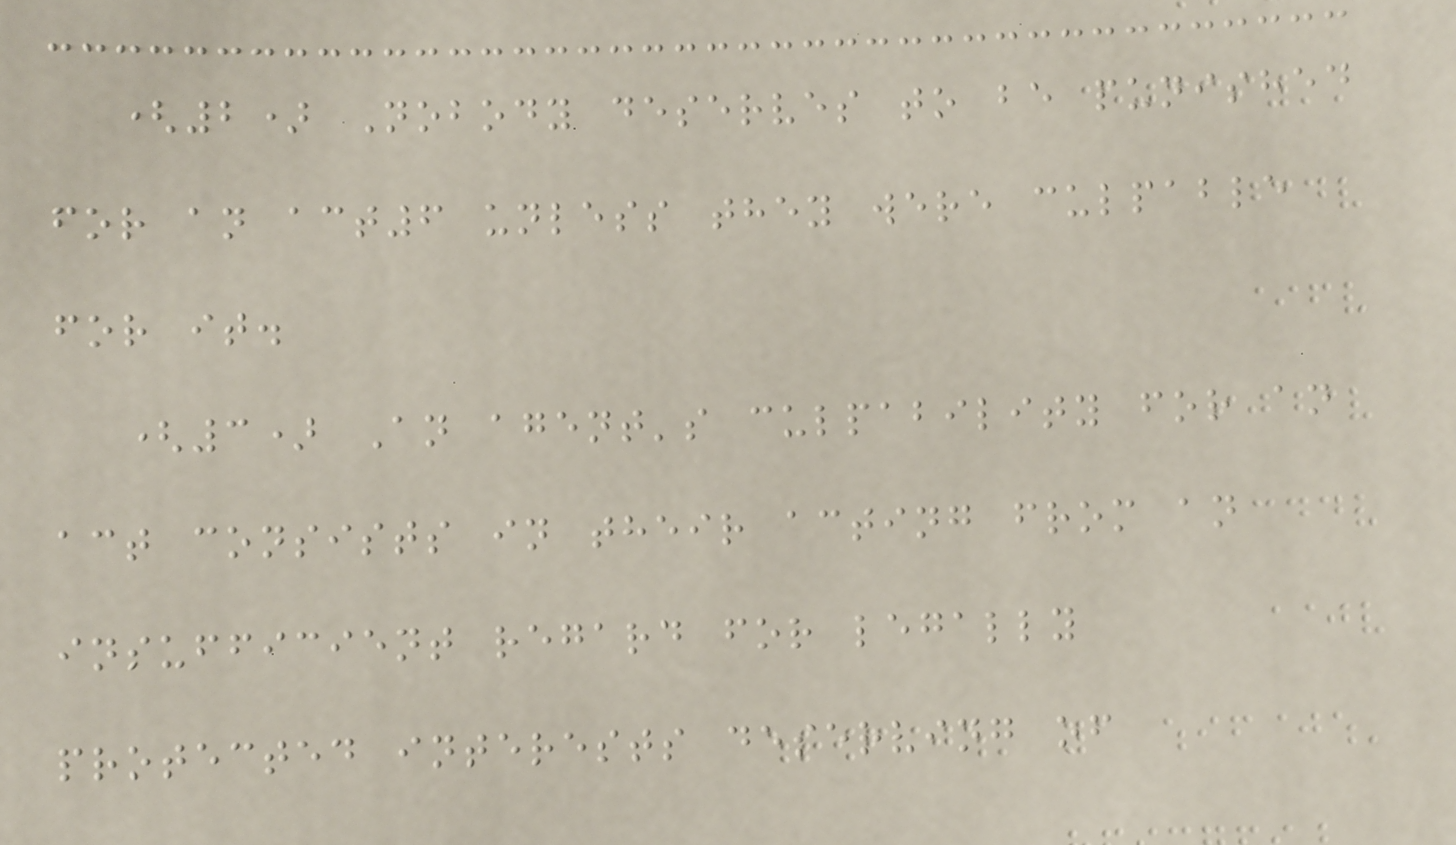(2) Nobody deserves to be punished
for an act6 unless they were culpable
for it.
(3) An agent's culpability for an
act consists in their acting from an
insufficient regard for legally
protected interests deserving of
